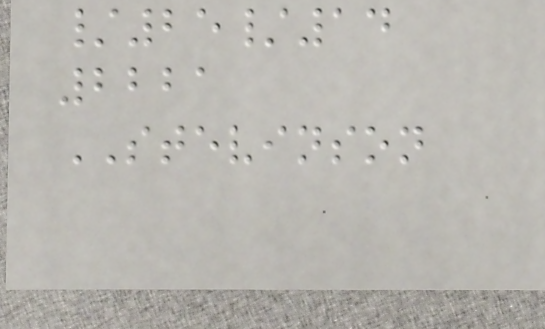/25/14
2221
STEVINSON
